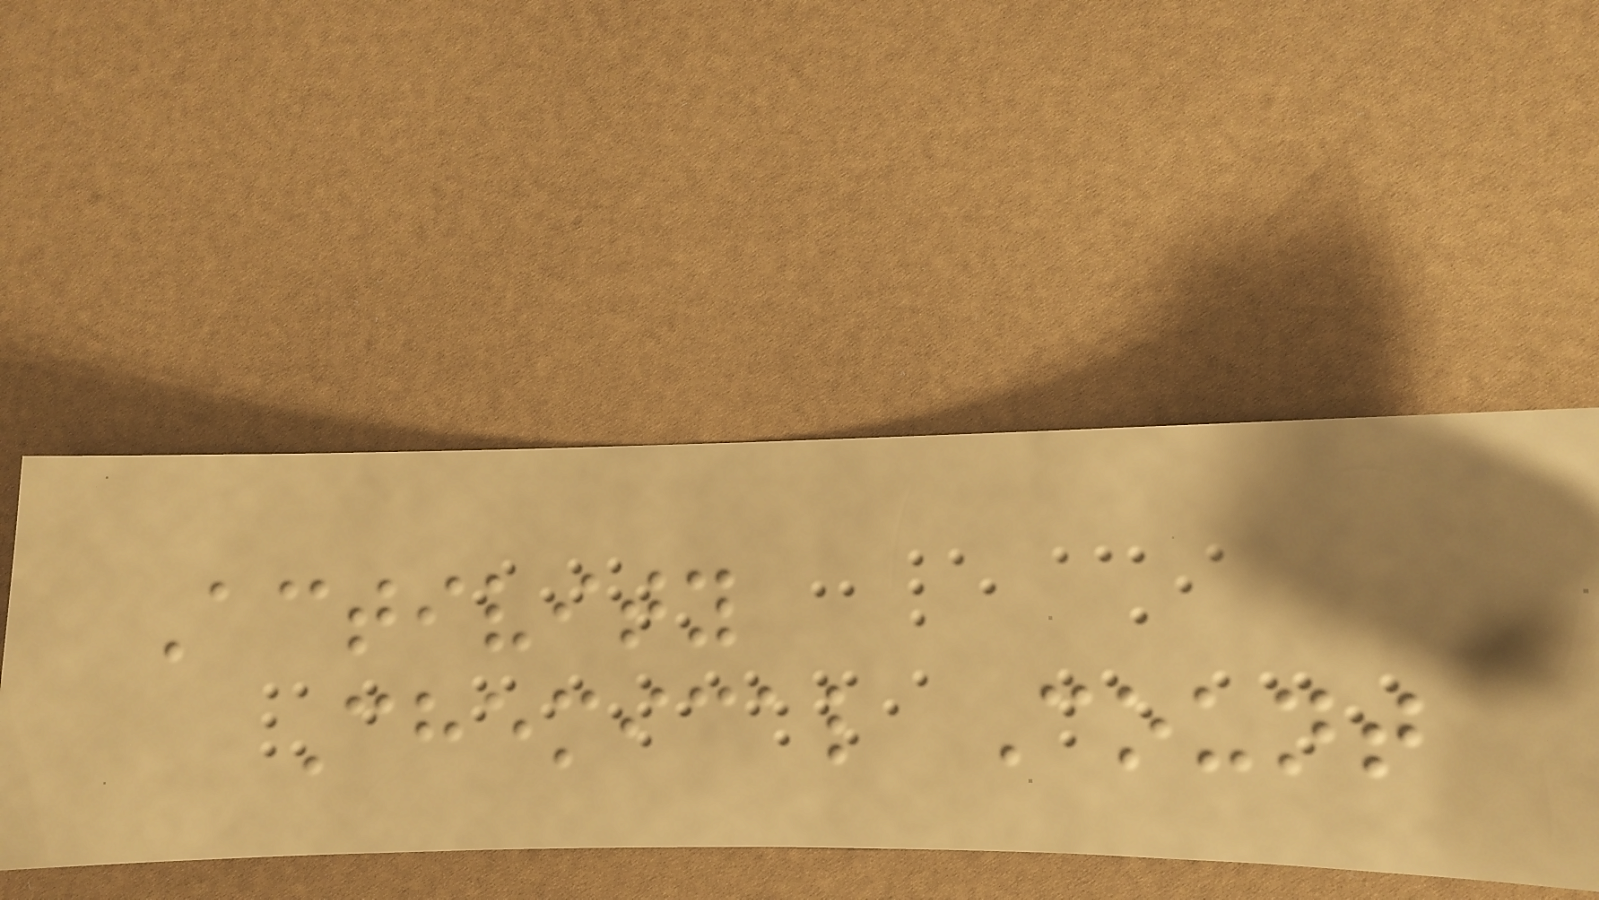Activity
Chemical Count
